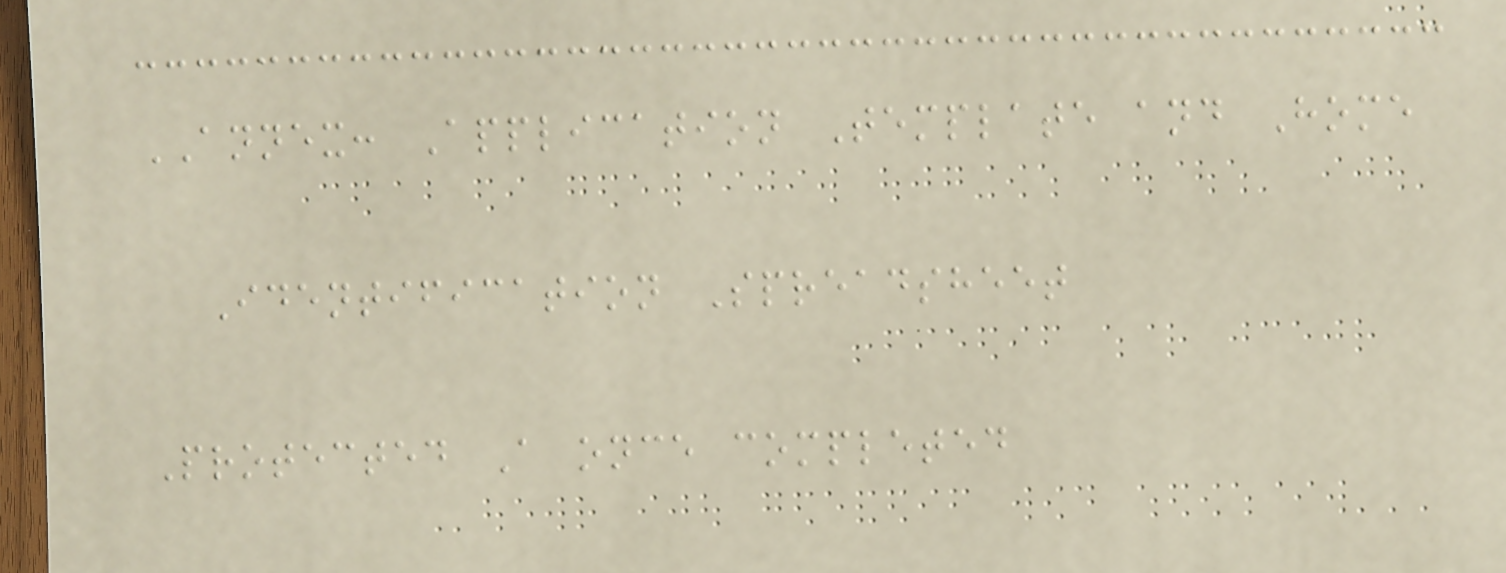ANNEX: Application Template and Home
Identification Spreadsheet
Protected A once completed
